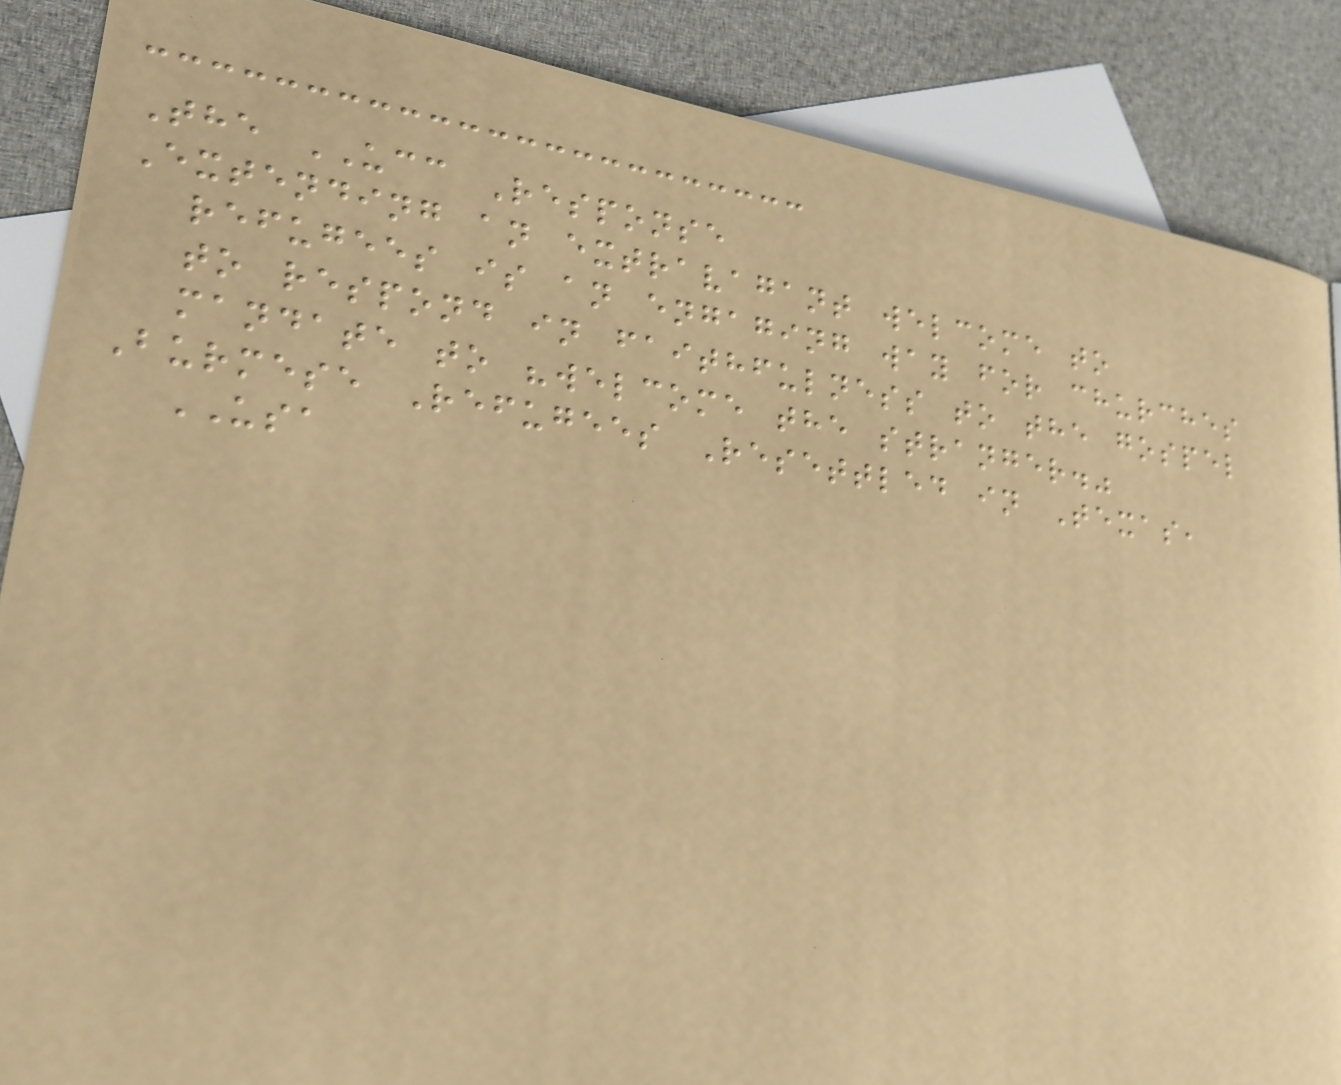The UCC Response
Extending an extravagant welcome to
refugees is an engaging way for churches
to respond in faithfulness to the gospel
mandate to "welcome the stranger."
Burmese Refugees Resettled in Texas,
USA
